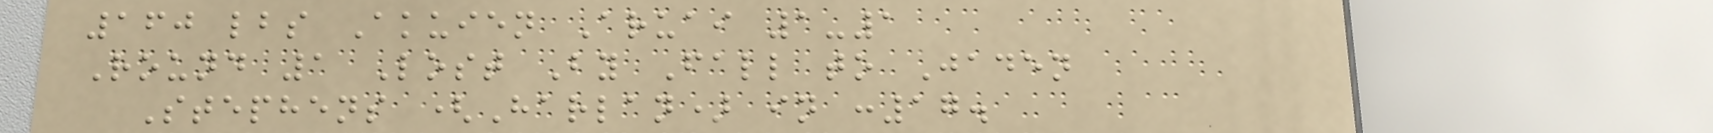160 lbs Akuien Aruai 1-1
Round 1 Lost By Fall to Jaden
Stephens (Harlan) in :17.
